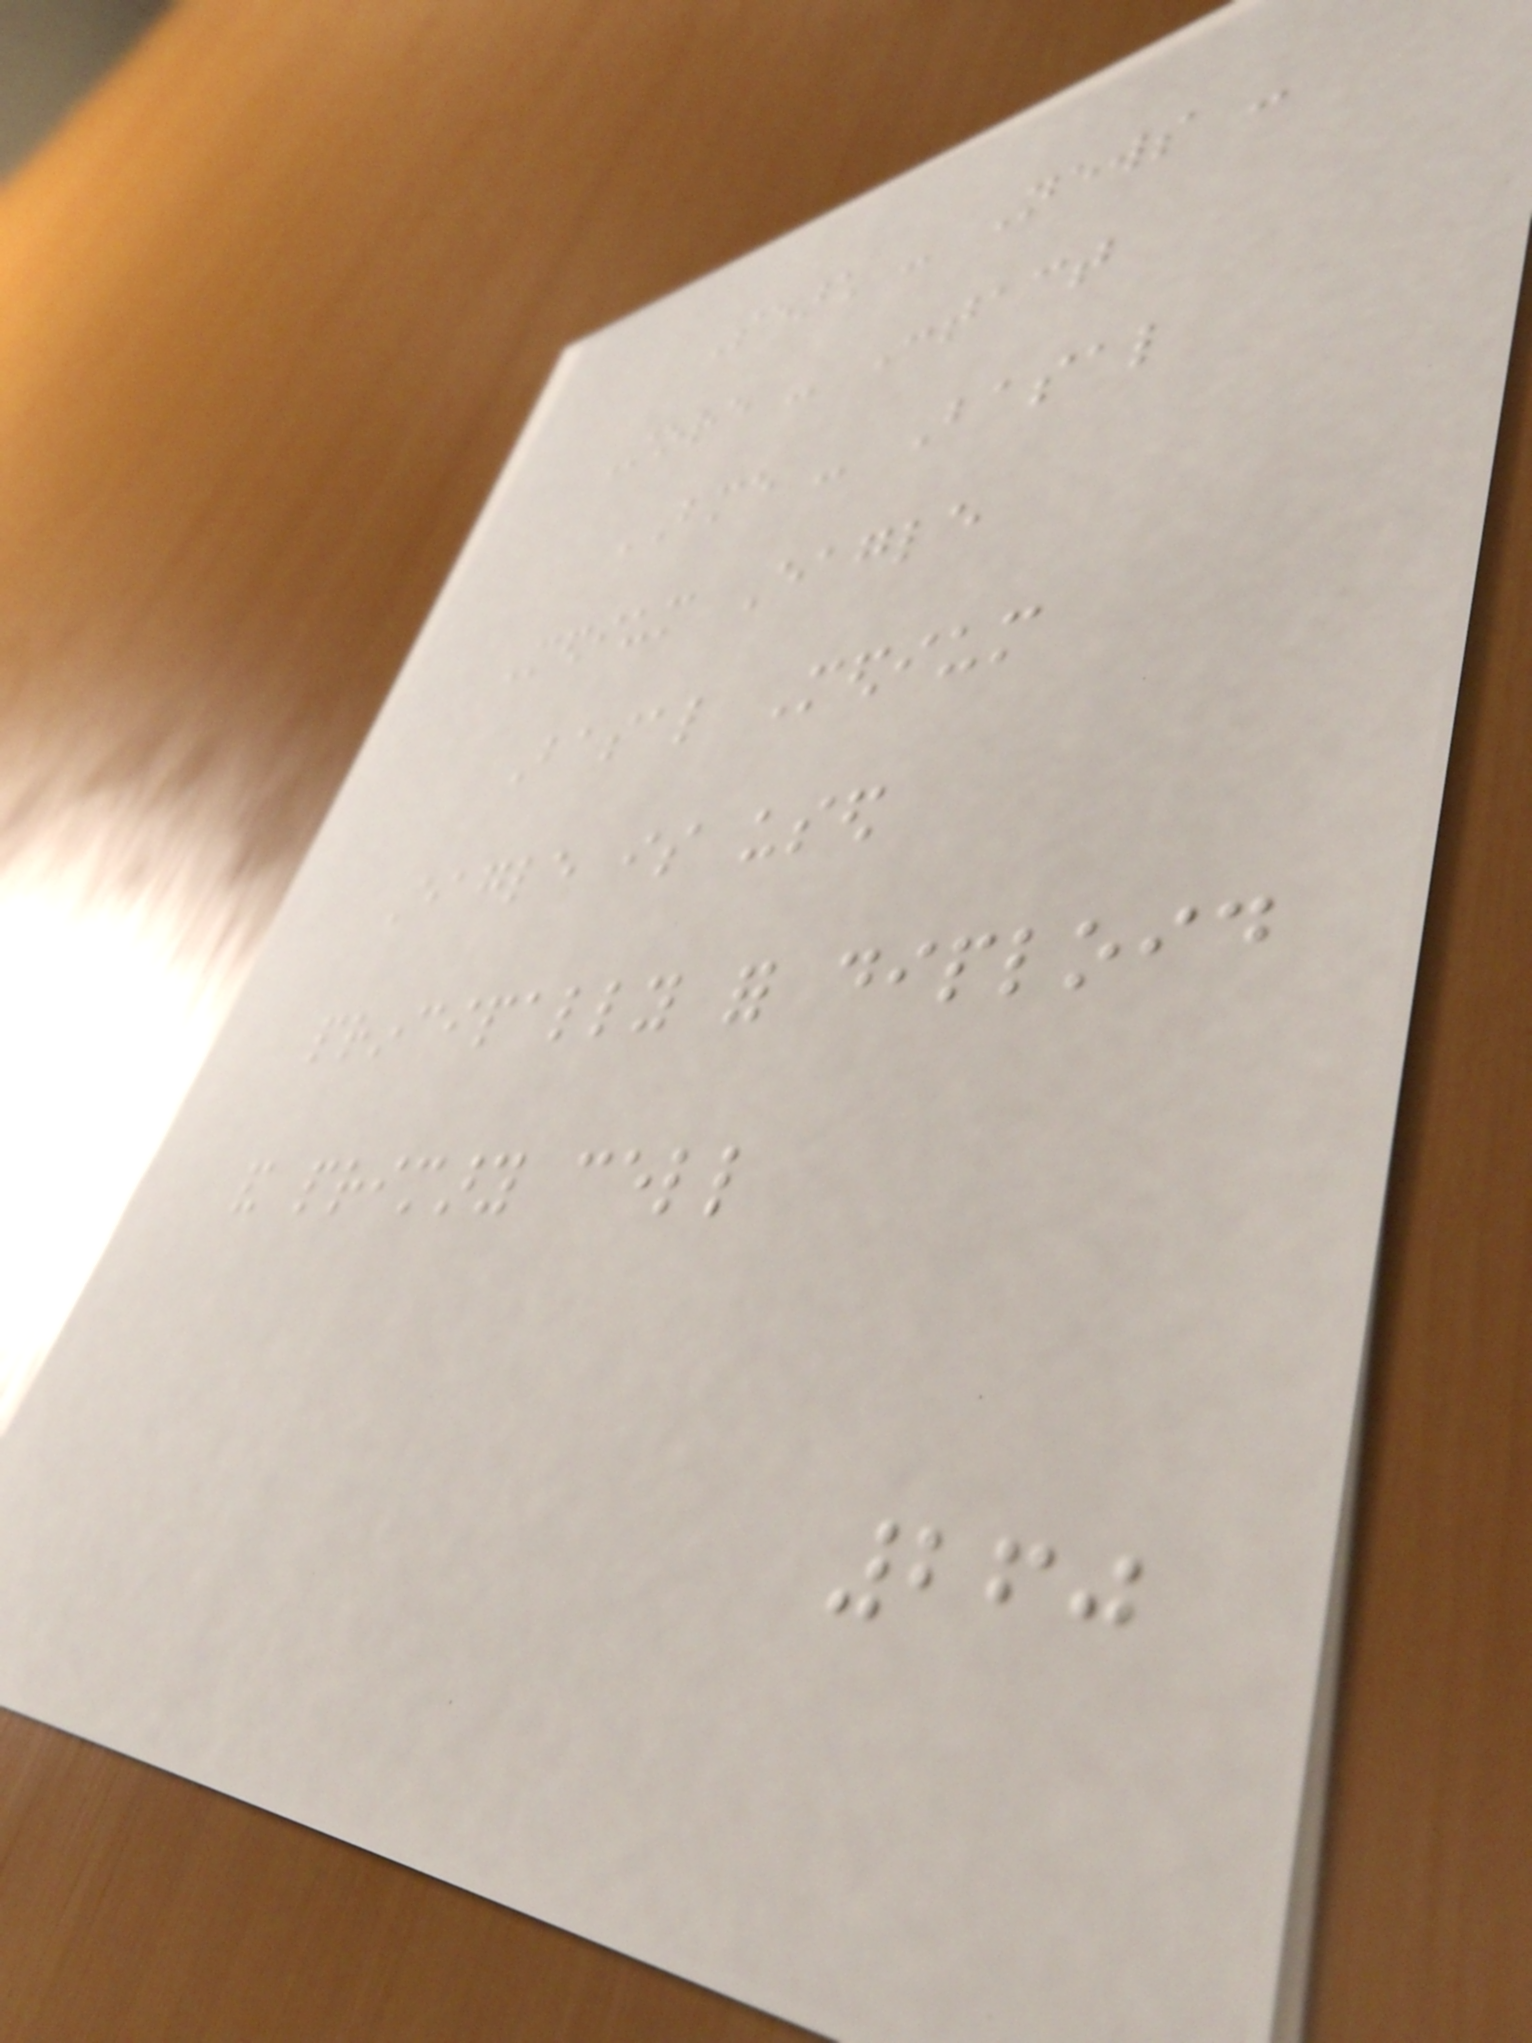Search - News -
Store - Contact
BME - Basal
Medium Eagle
Basal Medium
Eagle is used
principally for diploid
and primary cell
260
